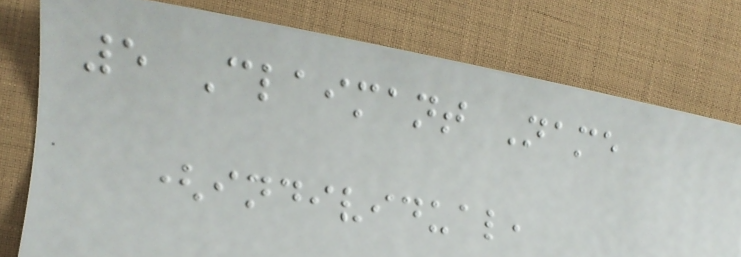5 Claimant Name
(individual,
